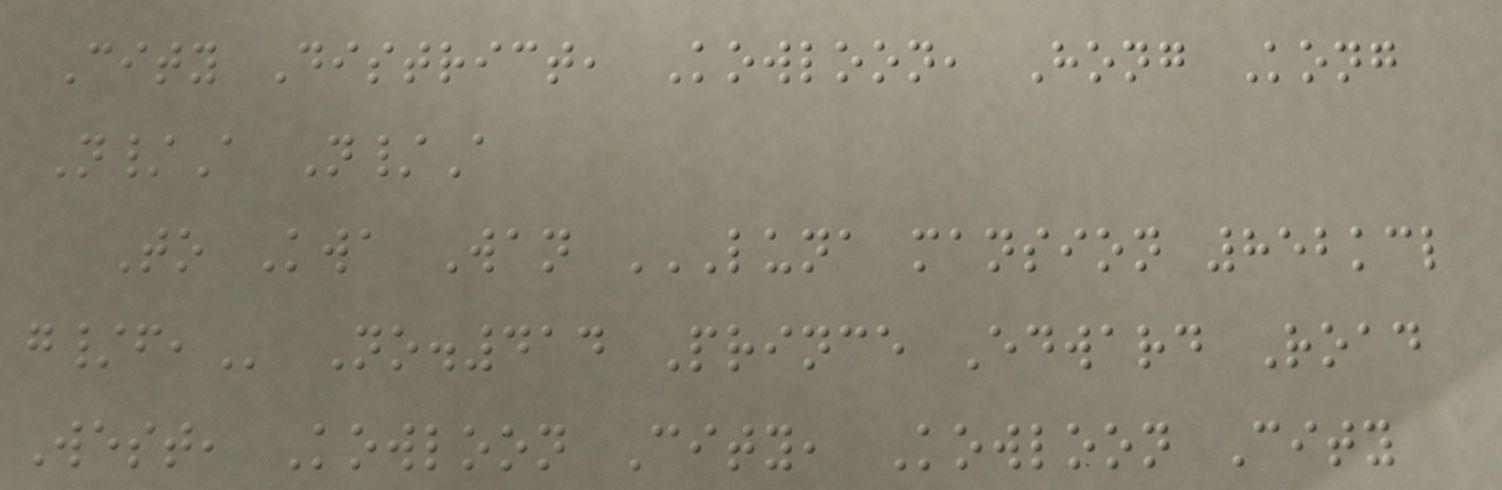City District, Kowloon, Hong Kong
N/A N/A
To Kwa Wan LUNA MANSION 852KCL
G/F, No.414 Prince Edward Road
West, Kowloon City, Kowloon City
